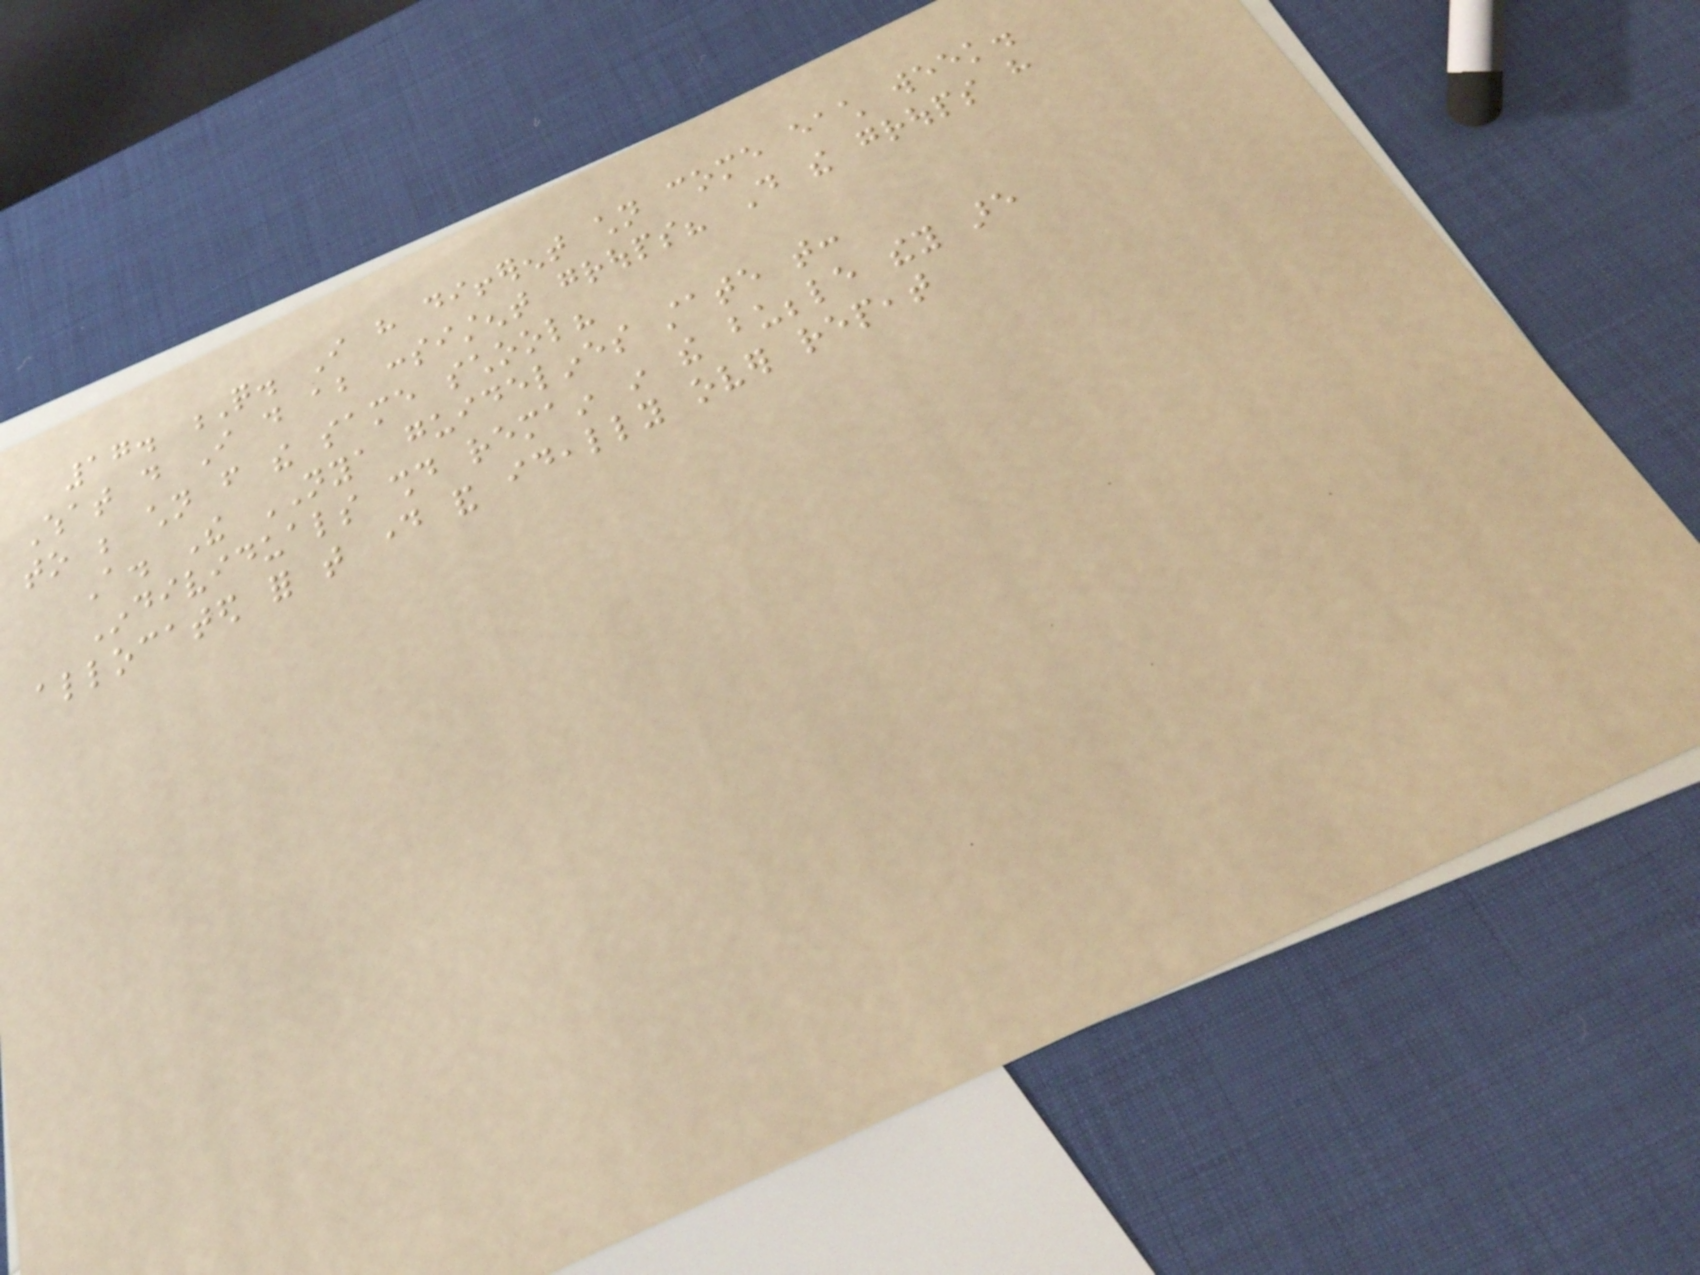17. Q. I have different children come each week.
What do I do about consistent groups? Do the groups have
to be children from the same school?
A. The NYA guidelines state that:
Individuals should remain in the bubble they are
allocated for that day and ideally over repeat
